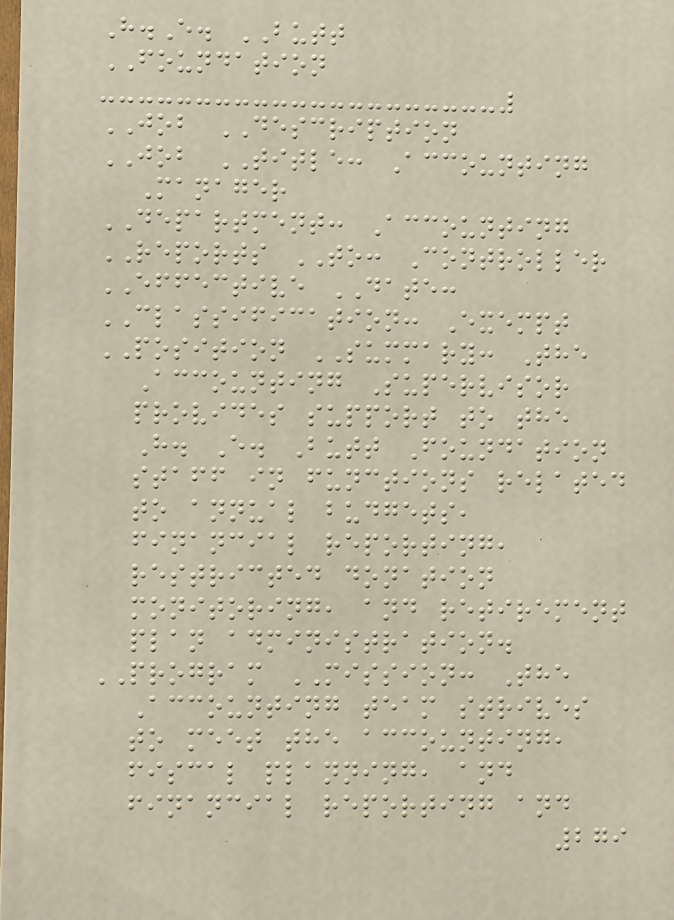H.E. BUTT
FOUNDATION
JOB DESCRIPTION
JOB TITLE: Accounting
Manager
DEPARTMENT: Accounting
REPORTS TO: Controller
EFFECTIVE DATE:
CLASSIFICATION: Exempt
POSITION SUMMARY: The
Accounting Supervisor
provides support to the
H. E. Butt Foundation
staff in functions related
to annual budgets,
financial reporting,
restricted donation
monitoring, and retirement
plan administration.
PROGRAM MISSION: The
Accounting team strives
to meet the accounting,
fiscal planning, and
financial reporting and
279
